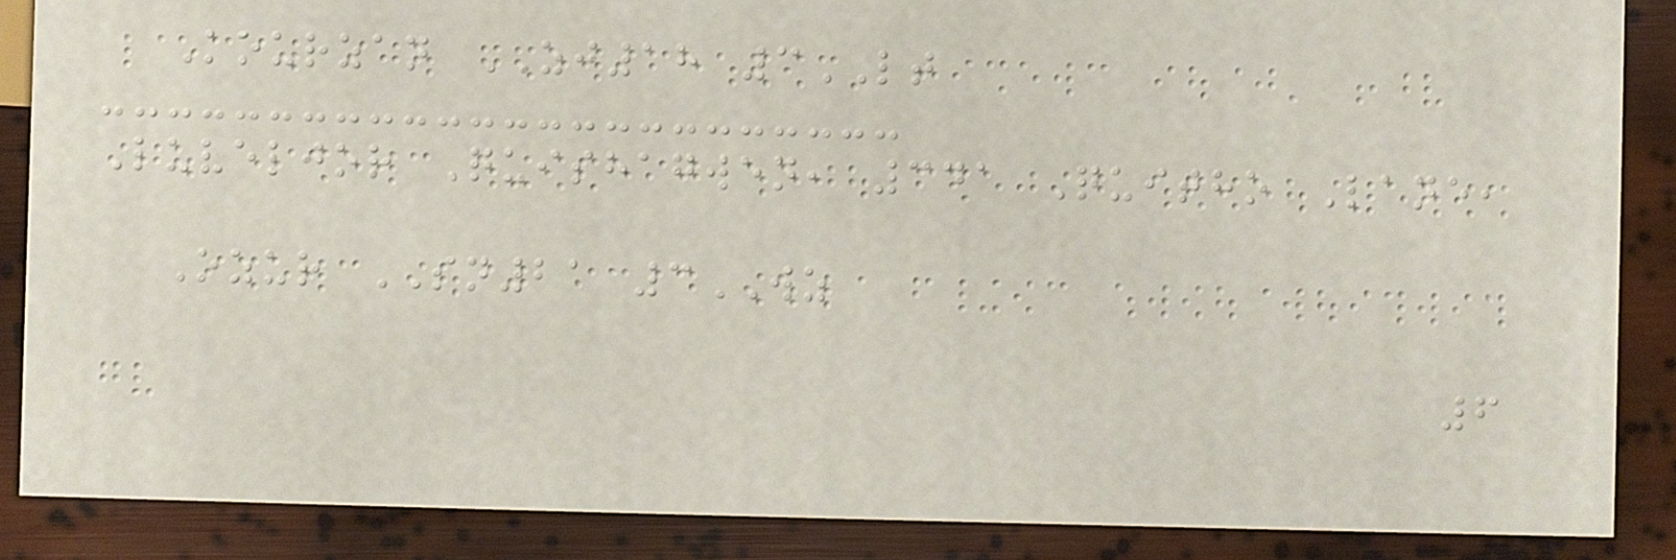Kourzan ZJ18 3LT
Luveljor Quishagwen, 341 Quitho Lane,
Ozur SN21 3WZ
6
